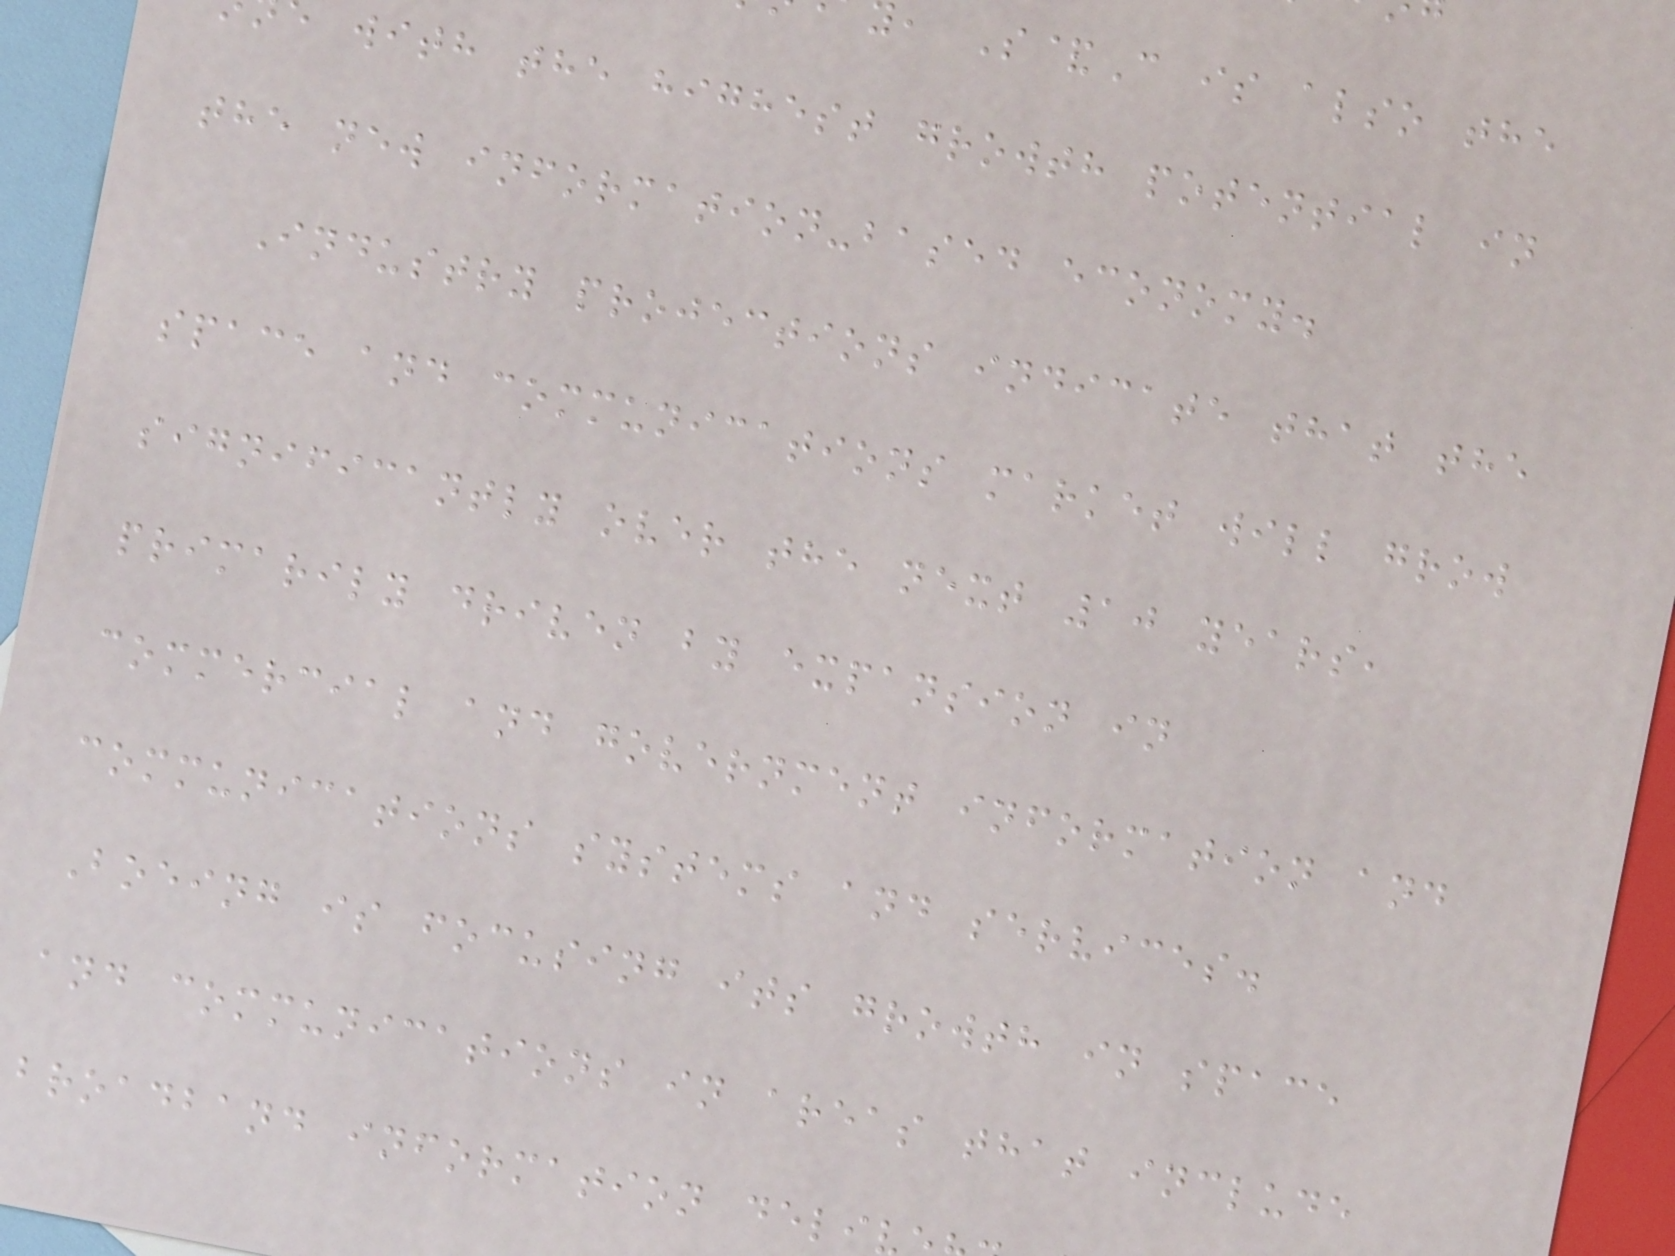, S&C is also the
with the highest growth potential in
the new information-based economy.
Industry projections indicate that the
space and communications market will grow
significantly over the next 10 years,
primarily driven by expansion in
commercial and government information and
communications systems and services.
Boeing is focusing its growth in space
and communications in areas that include
broadband information deli
